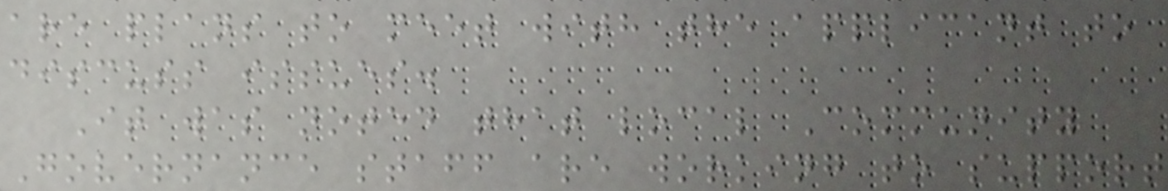are plans to meet with the applicant to
discuss issues.
It was noted that local Community
Governance staff are working to support
